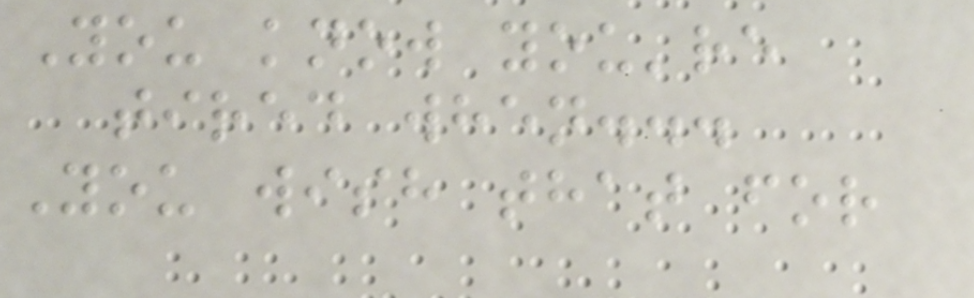You know you're
tired when...
You wish that for
